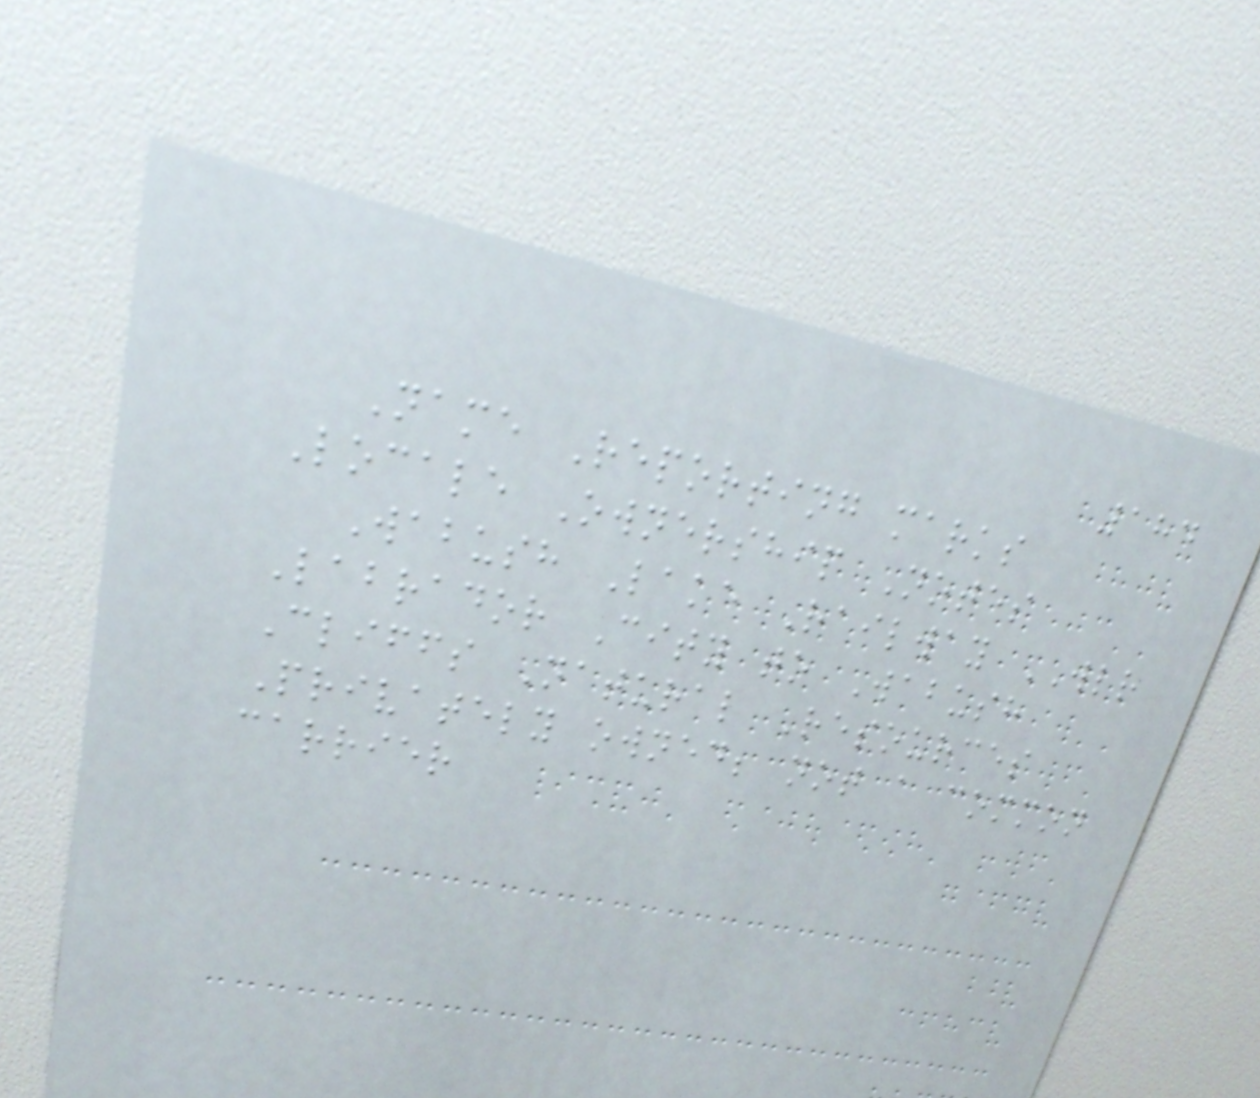184
Name Reporting marks
Locale Ownership Notes
Wabush Lake Railway WLR
Labrador City to Wabush
Cliffs Natural Resources
Privately owned; not a common
carrier
